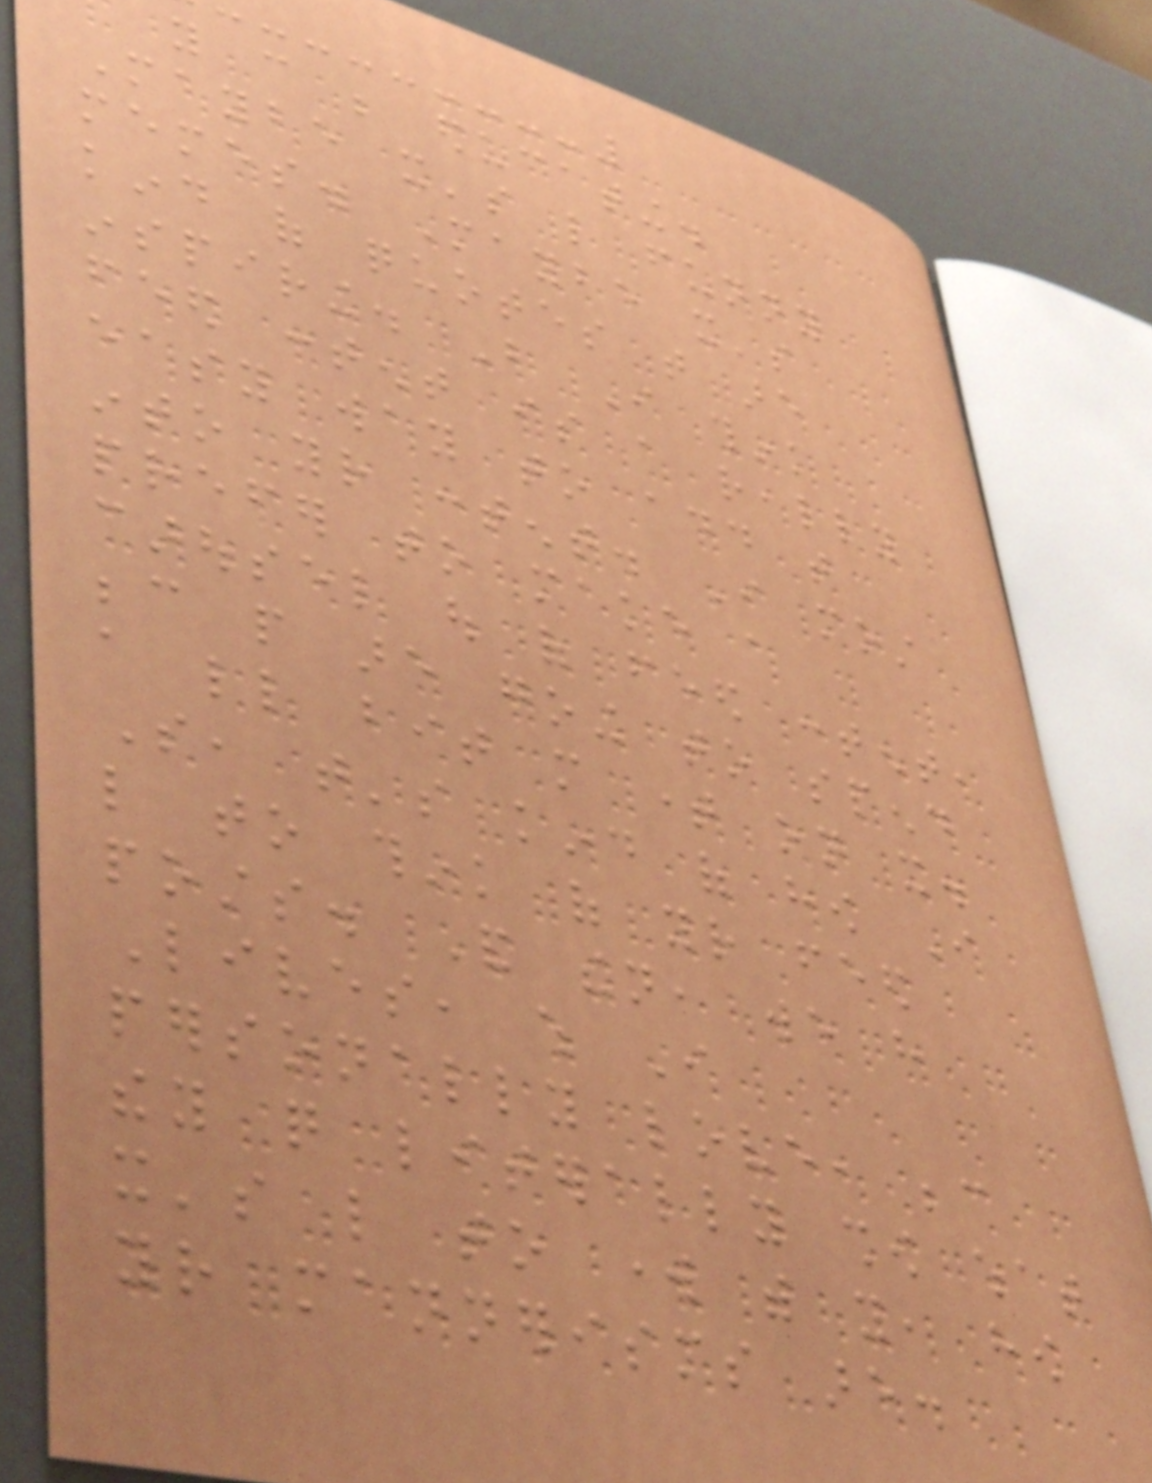you can be educating.
Maybe it's like funny
memes. Maybe it's
kind of quotes that are
inspiring. But I think
feed content is a really
easy way to add that
into your content. I most
prefer to make a
carousel out of feed content,
because people are going to spend
a little bit more time on it.
So, that's kind of how I
like to think of your feed
posts. And then, we have
Lives, which I
personally love, because
they quite literally show what
it's like to work with you, how
your mannerisms are.
